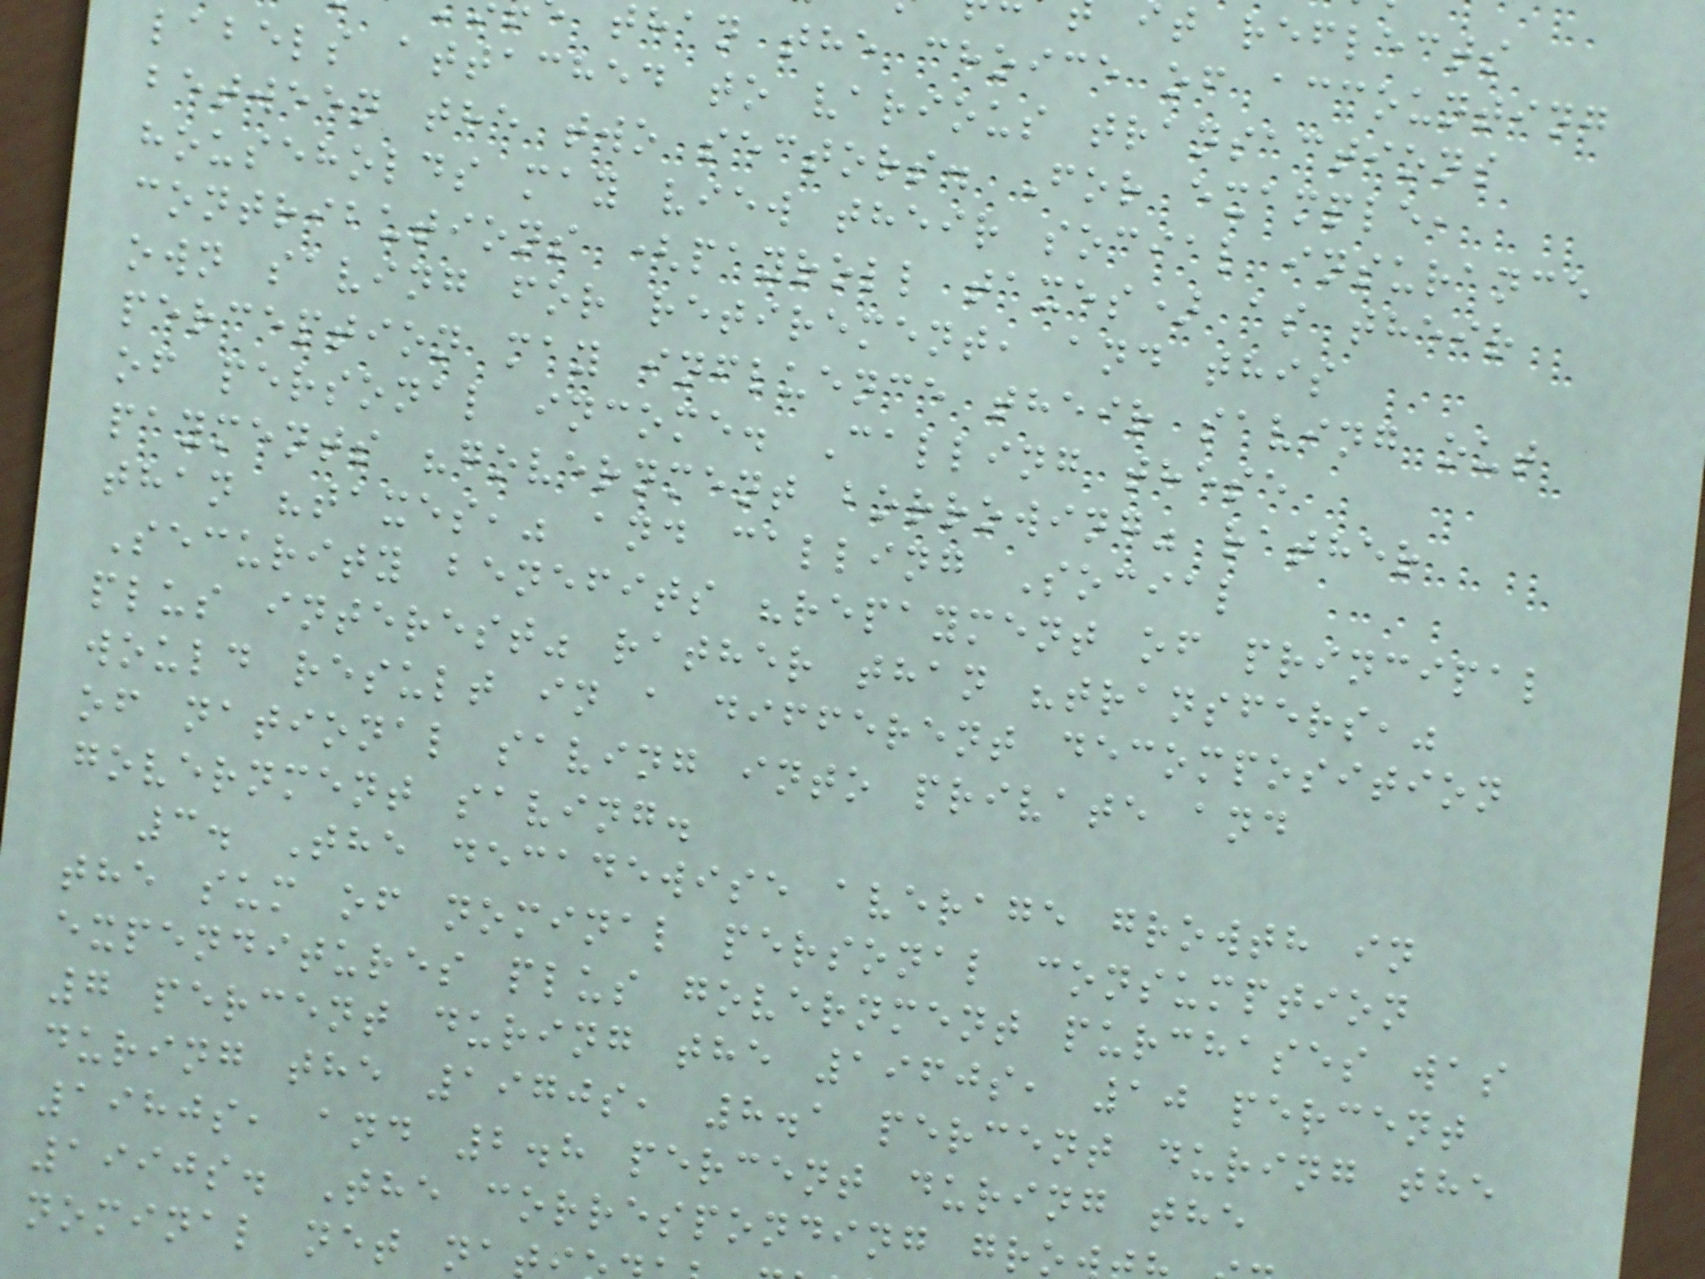it reflects
than the choice of accounting
labels attached to various transactions
between the two sectors. For example,
households may view their social insurance
contributions (payroll taxes) as their
own saving for retirement, and this
perception may influence their saving out
of personal income. Calling these
payments "government borrowing" rather
than "taxes," and calling Social
Security benefits "repayment of principal
plus interest" rather than "transfers,"
would result in a different decomposition
of national saving into private and
government saving.
3. The decadewise average growth in
the sum of nominal personal consumption
expenditures plus government purchases was
7 percent during the 1960s, 10 percent
during the 1970s, 8.1 percent during the
1980s, and 2.8 percent during the
1990s. The corresponding gro
nominal net na
